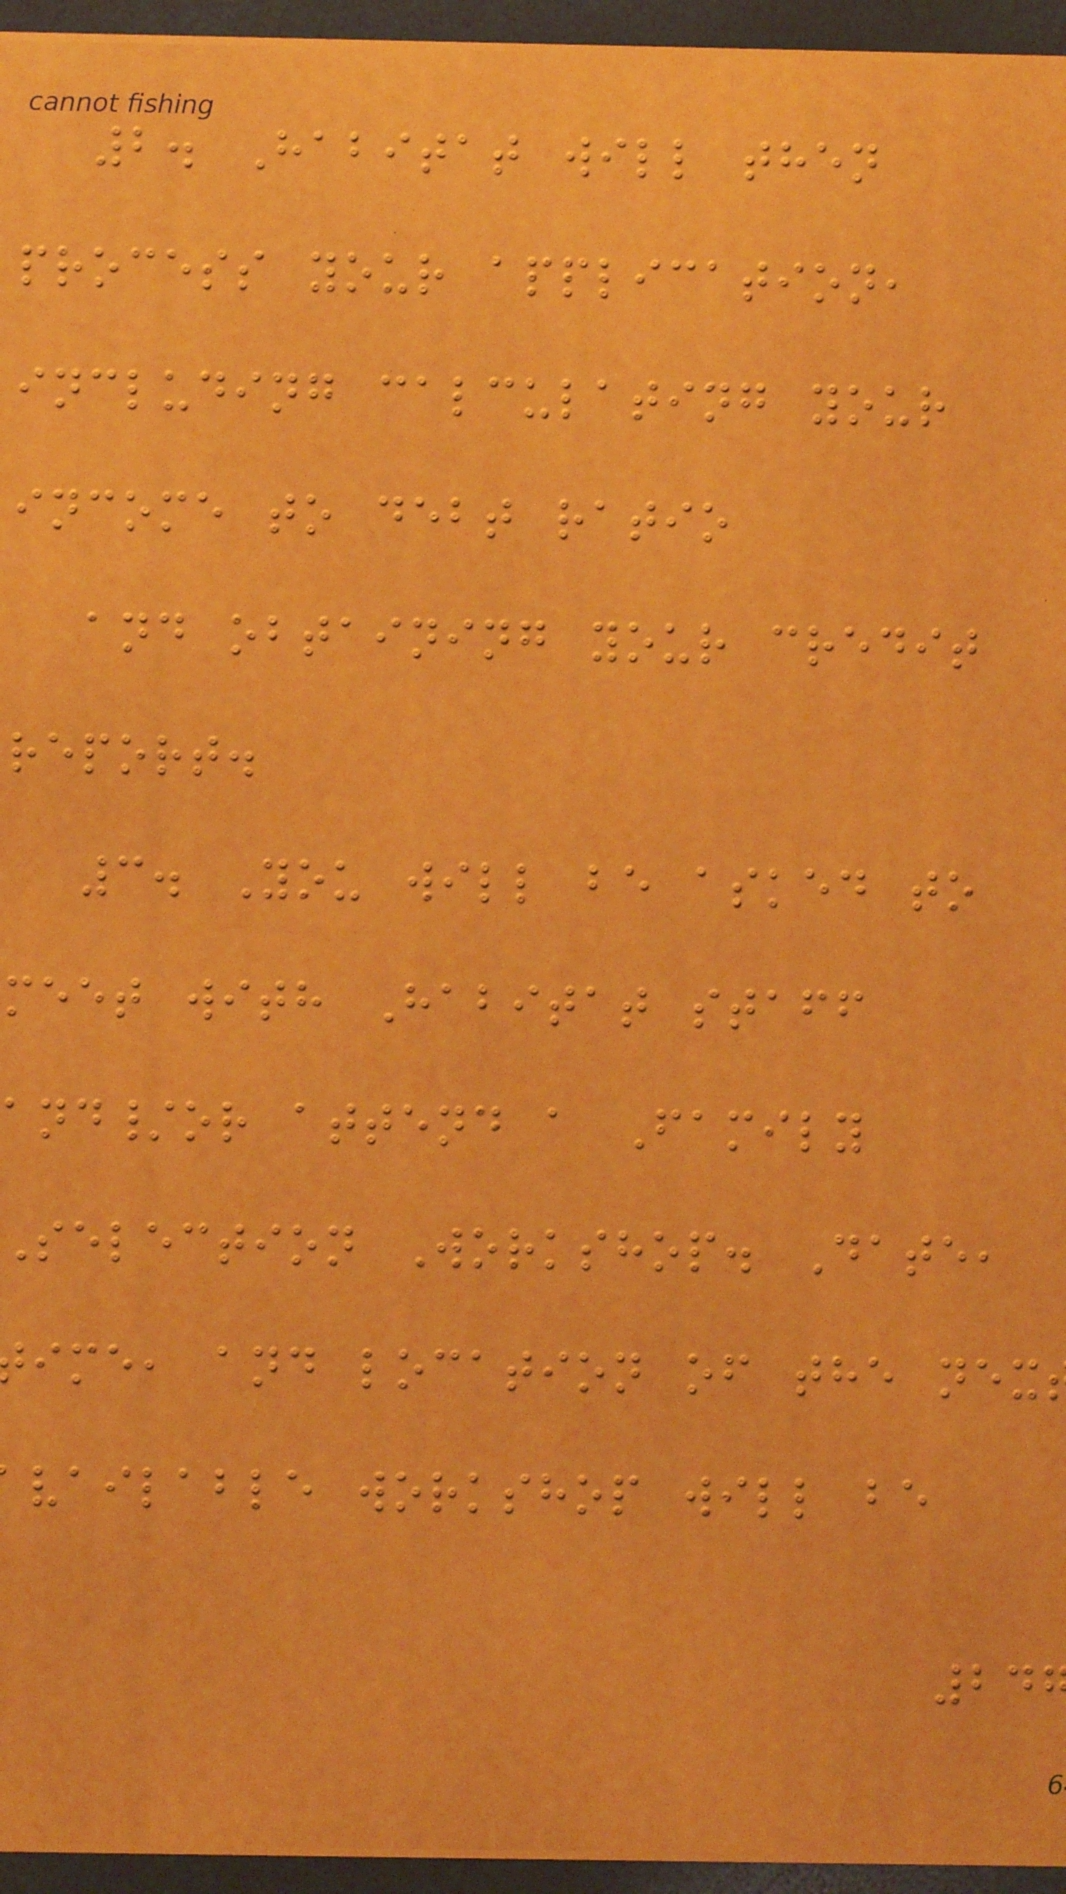2. Habitat will then
process your application,
including calculating your
income to debt ratio
and obtaining your credit
report.
3. You will be asked to
meet with Habitat staff
and/or attend a Family
selection Workshop. Date,
ime, and location of the nex
vailable workshop will be
